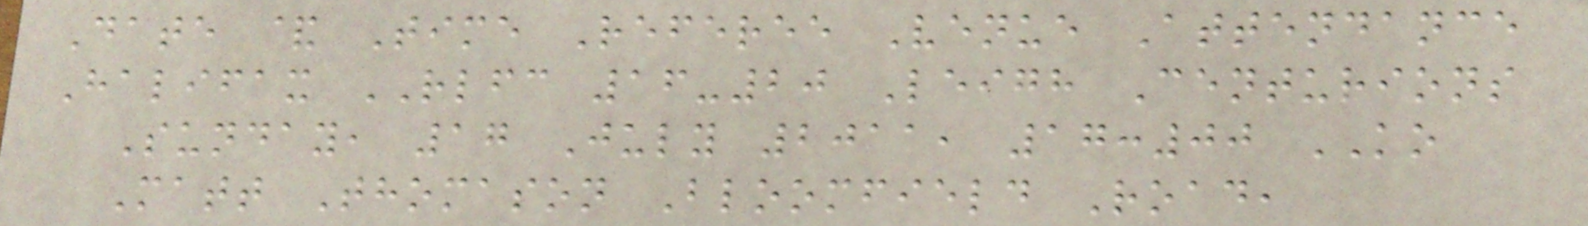Date & Time Referee Venue Attendance
Halifax RLFC 16-20 Leigh Centurions
Sunday, 17 July 2011, 17:00 KO
Matt Thomason Bloomfield Road,
